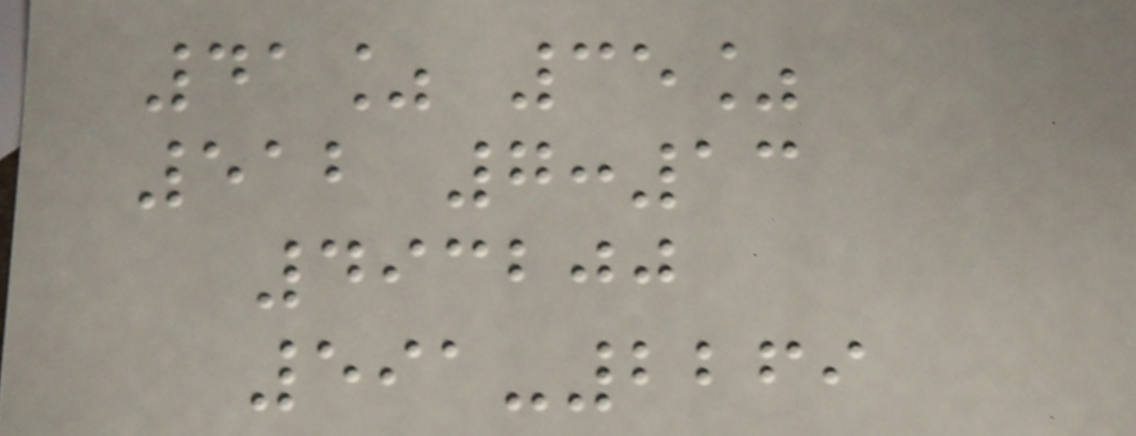41% 35%
512 7:13
493200
591-2269
